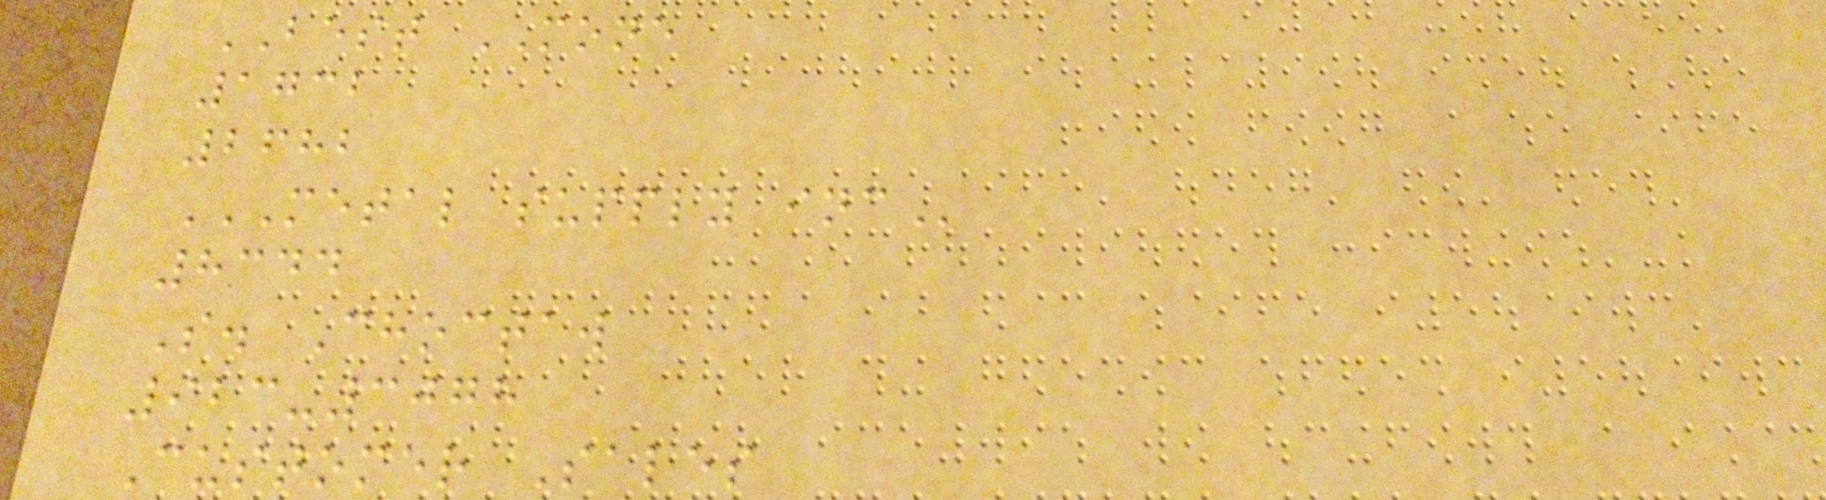BEST MONE
1732
2682
METAL SUPPLY INC
8344
S. Choctaw
923-3078
Customer Sales
